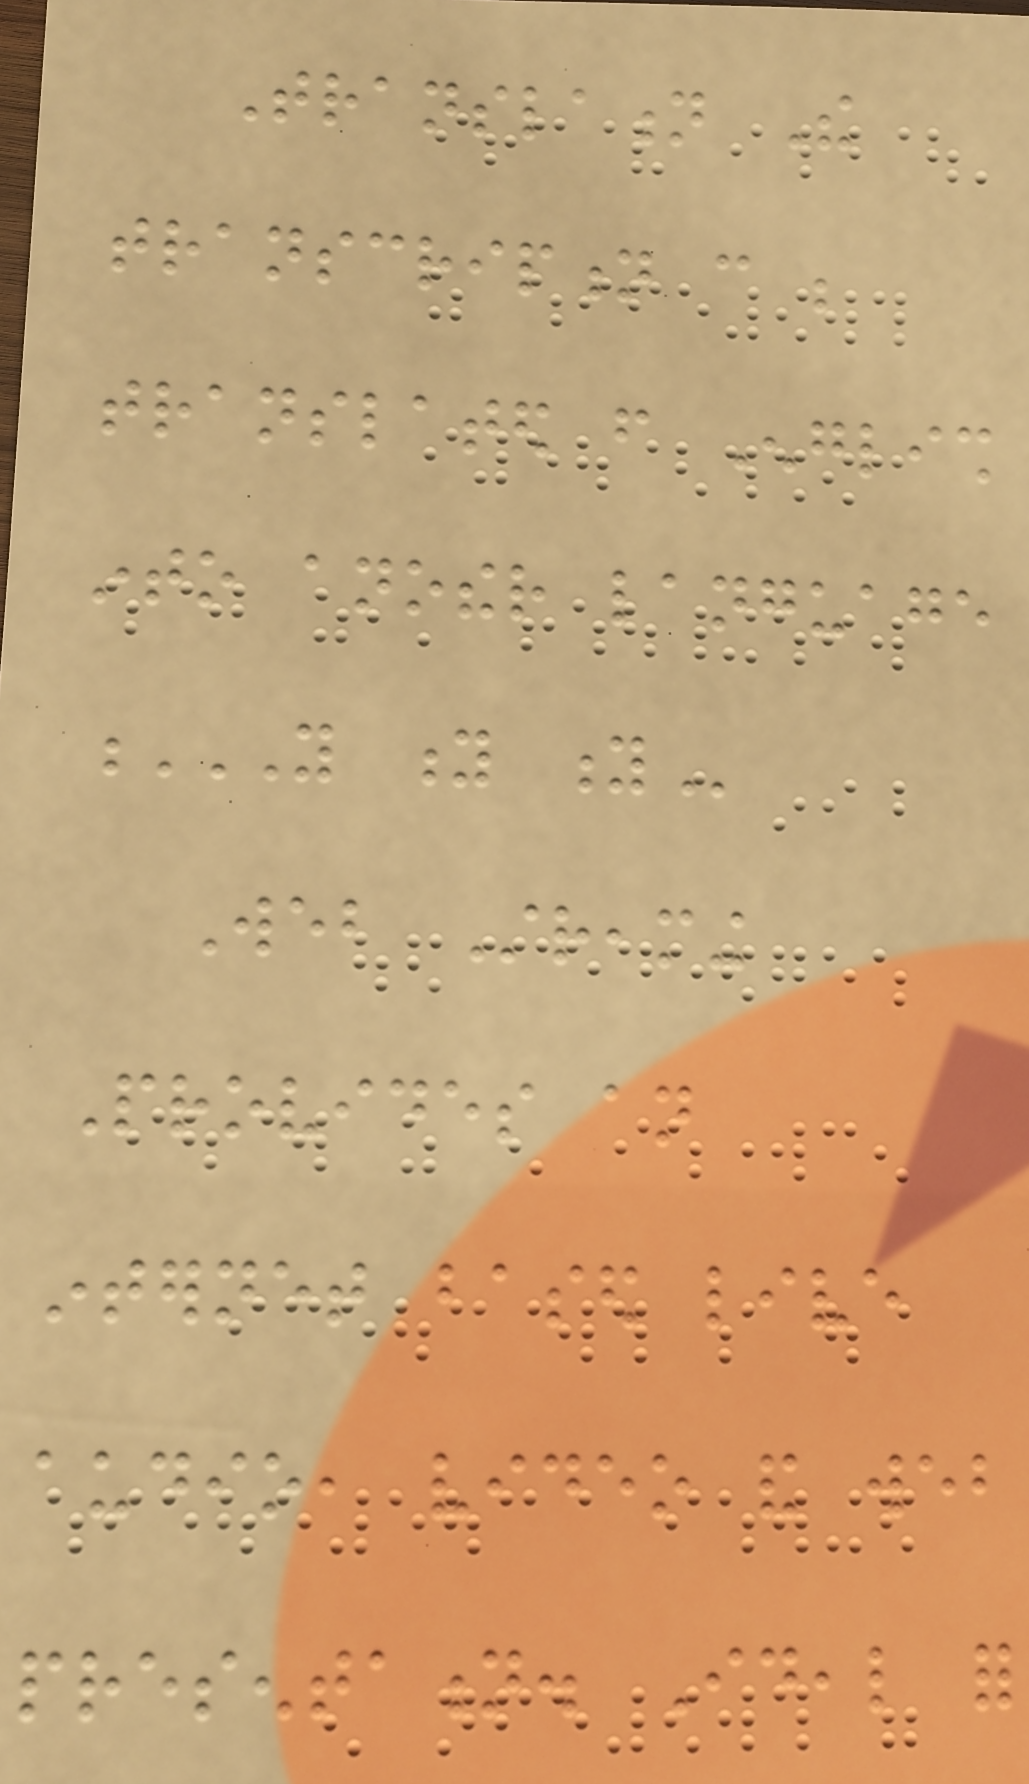Translation The
transcription can be
translated from English
into another language
Y Y Y
Web Streaming
Provides an
internet based live
audio, video and web
presentation. Ideal for
